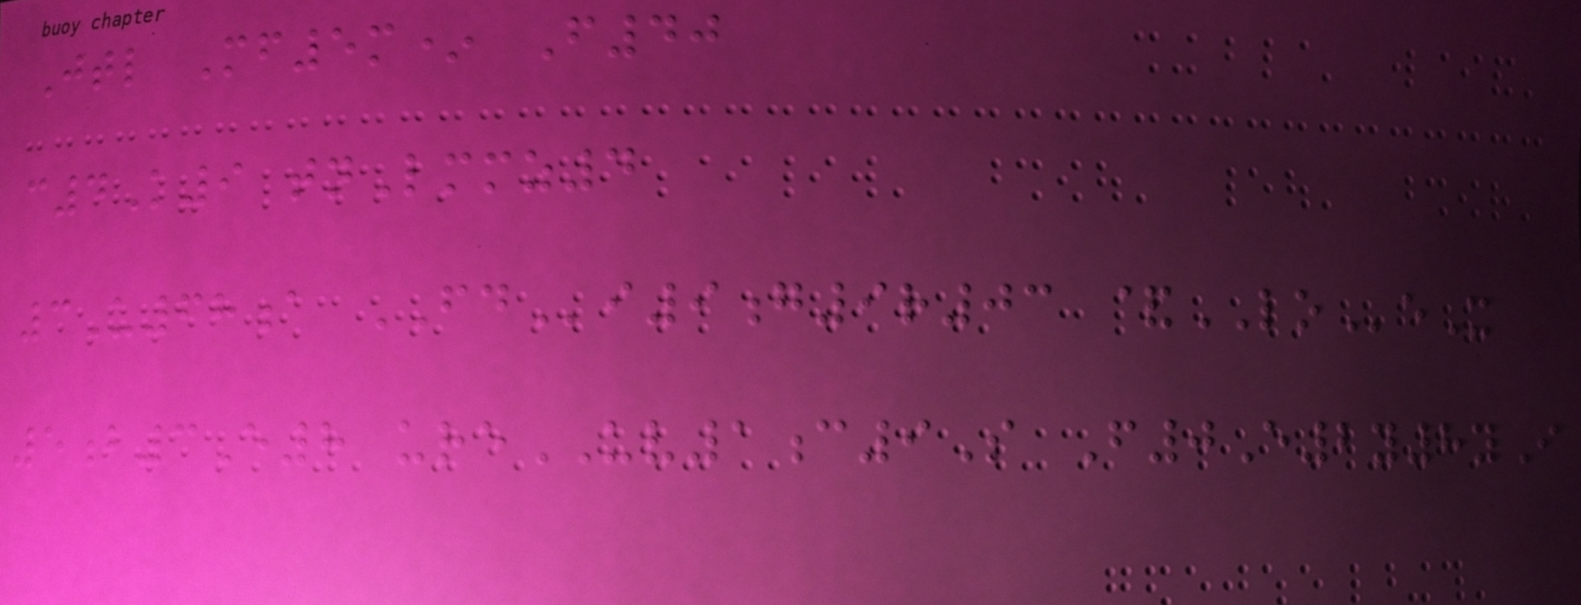Jtl Mf5m* F40
c4K9 tnLmmz4
3U68a FDi9g9r03 &LOeX
5b3E8 ureUV1c9S F0E2y8yI
